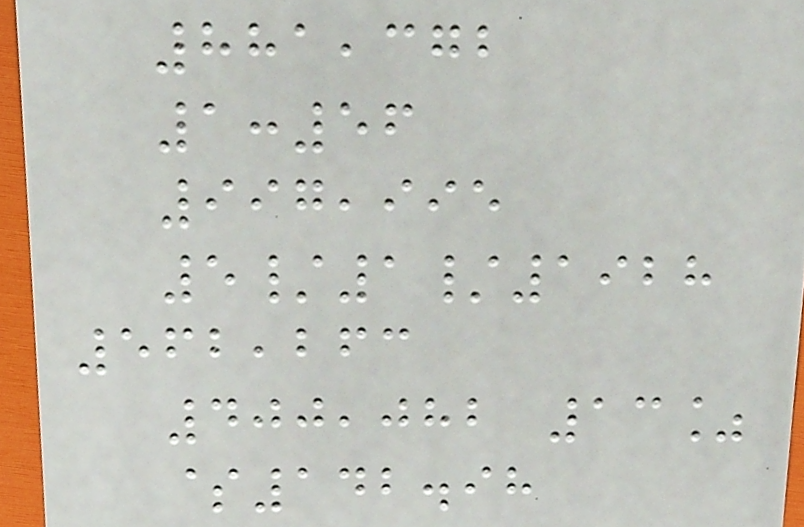881,372
1:56
997,995
5/1/1928
562,263
400,082 13%
$142.98
